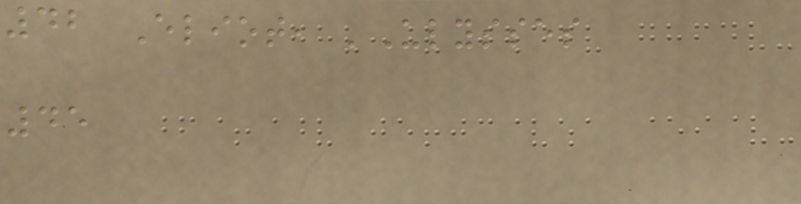42 Eliot, 'Ulysses
45
